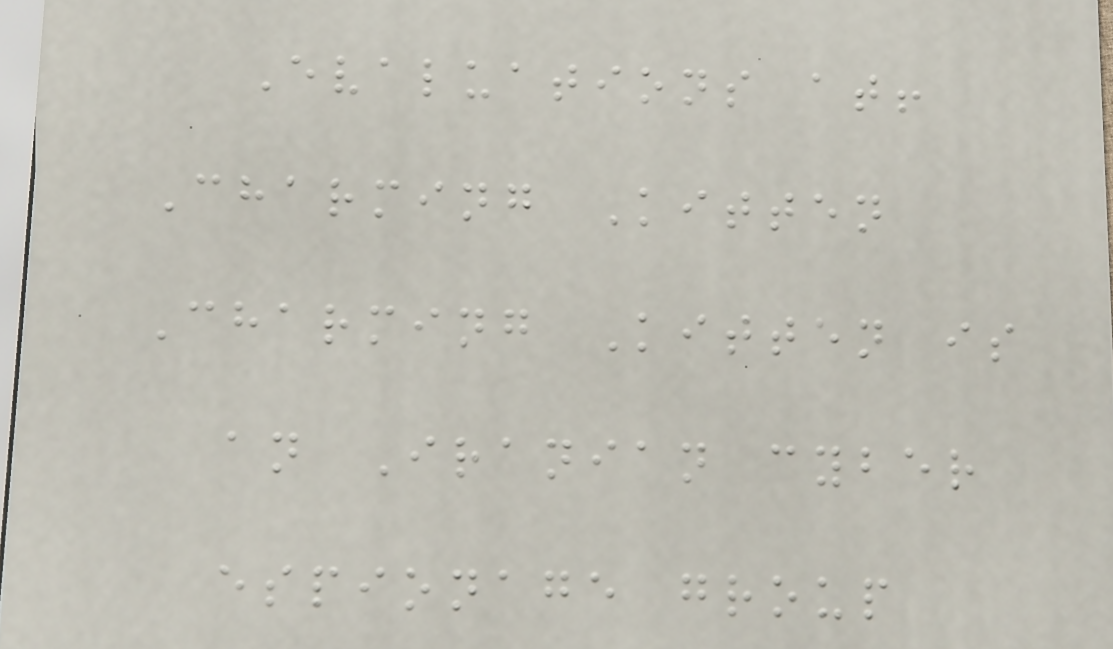Evaluations at!
Charming Kitten
Charming Kitten is
an Iranian cyber
espionage group
